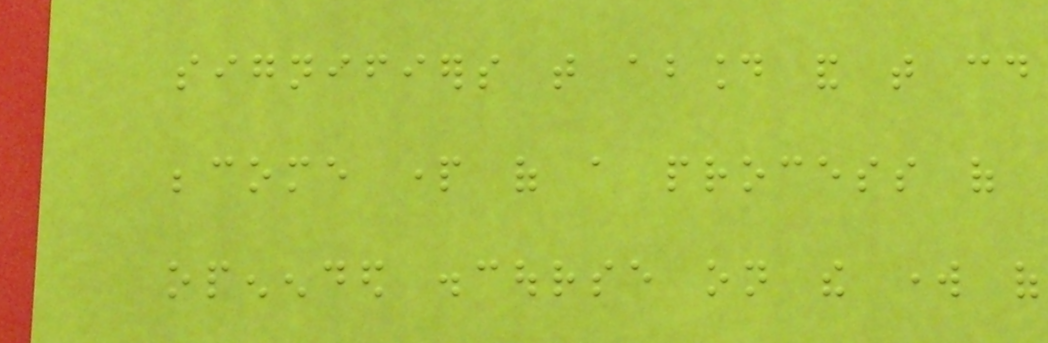signifiers that abound and that could
become part of a process of
openended discourse on the work of
